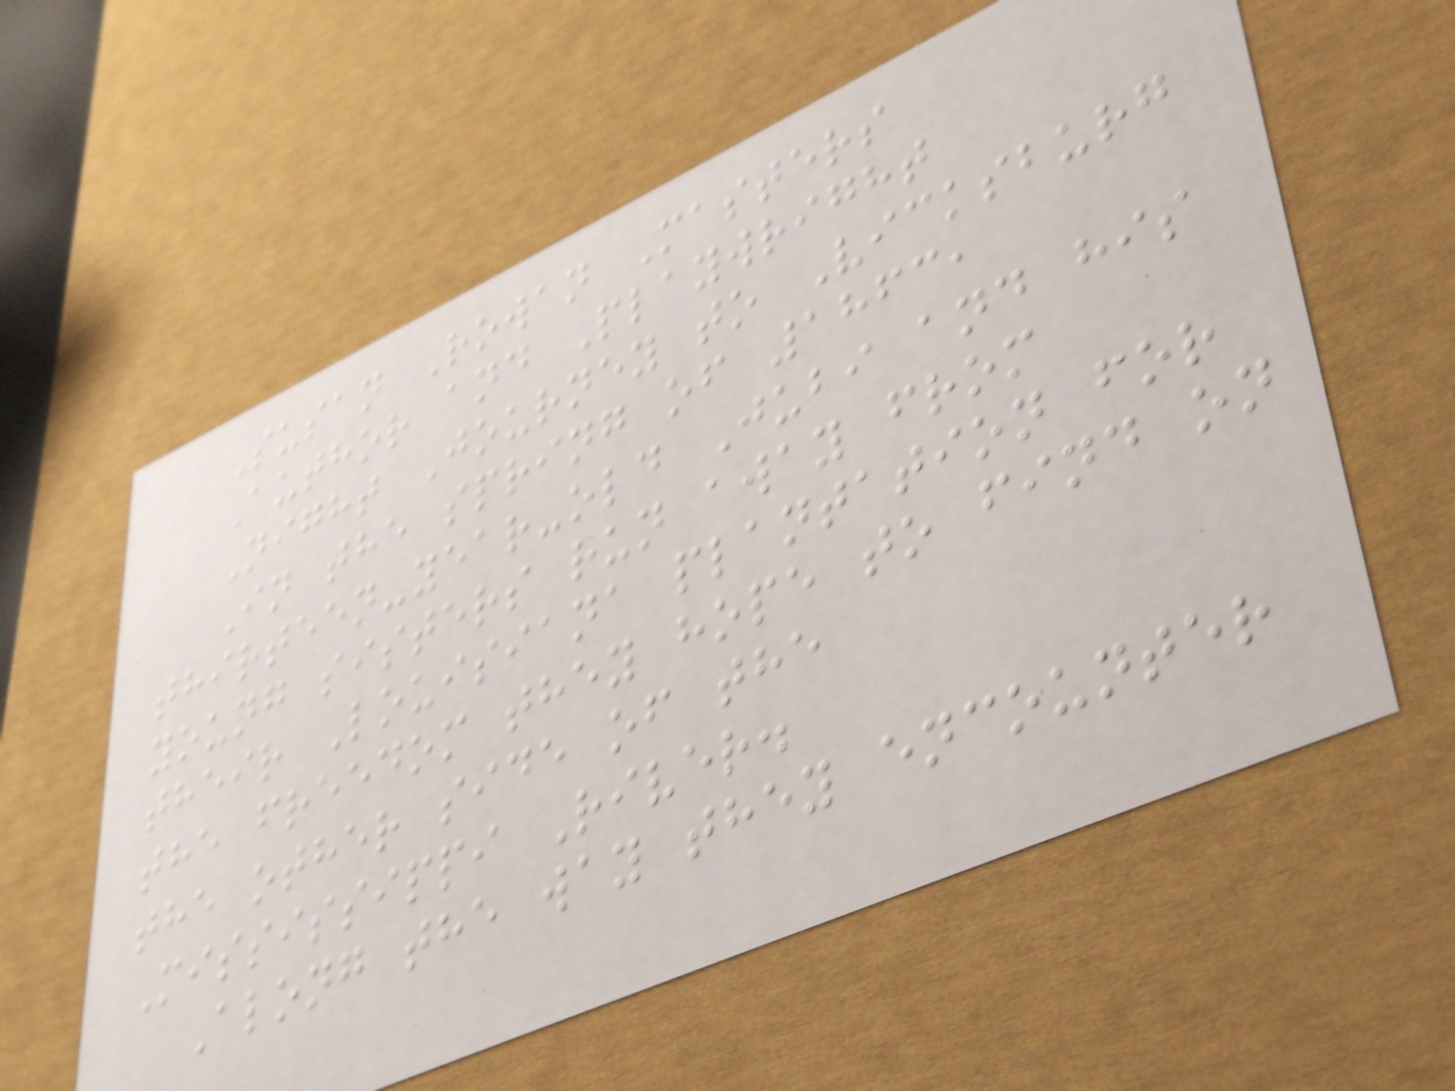Susan Rowan Masters
Author and Playwright
Night Journey to Vicksburg
In the spring of 1863,
thirteen-year-old Jubi and his
young sisters run away from
their Louisiana plantation for
the freedom they hope to find on
the other side of the
Mississippi River.
Along the way they encounter
